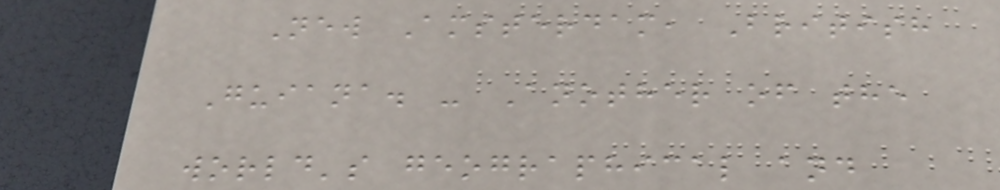New Amsterdam, British
Guiana. - Another of the
world's geographical and
